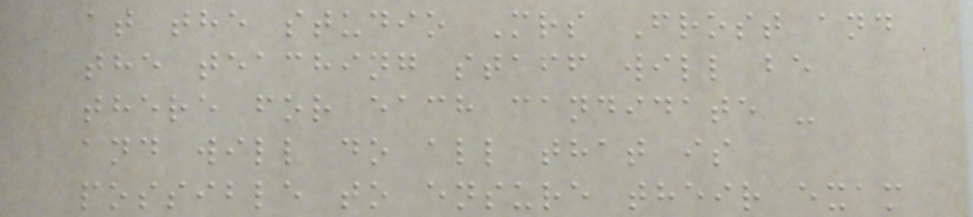at the studio Mrs Frost and
the teaching staff will be
there for each candidate -
and will do all that is
possible to ensure their exam
